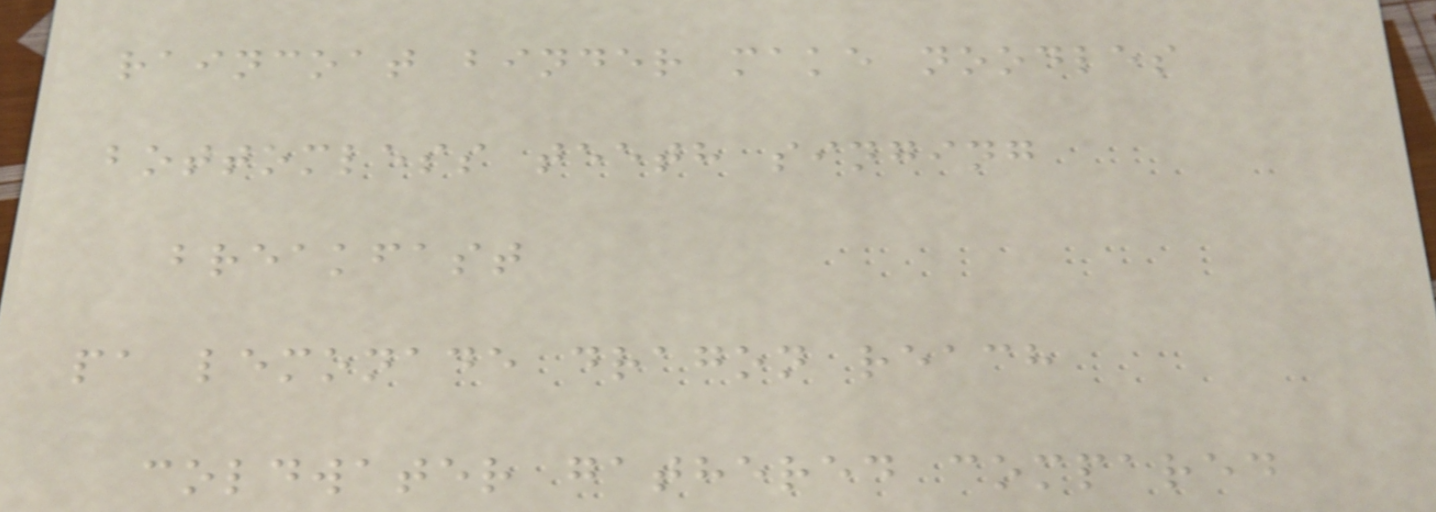raincoat binder make noodles
bottomless teeth singing
breakfast
pa lemonade dragon reach
coldwater gathered compared
